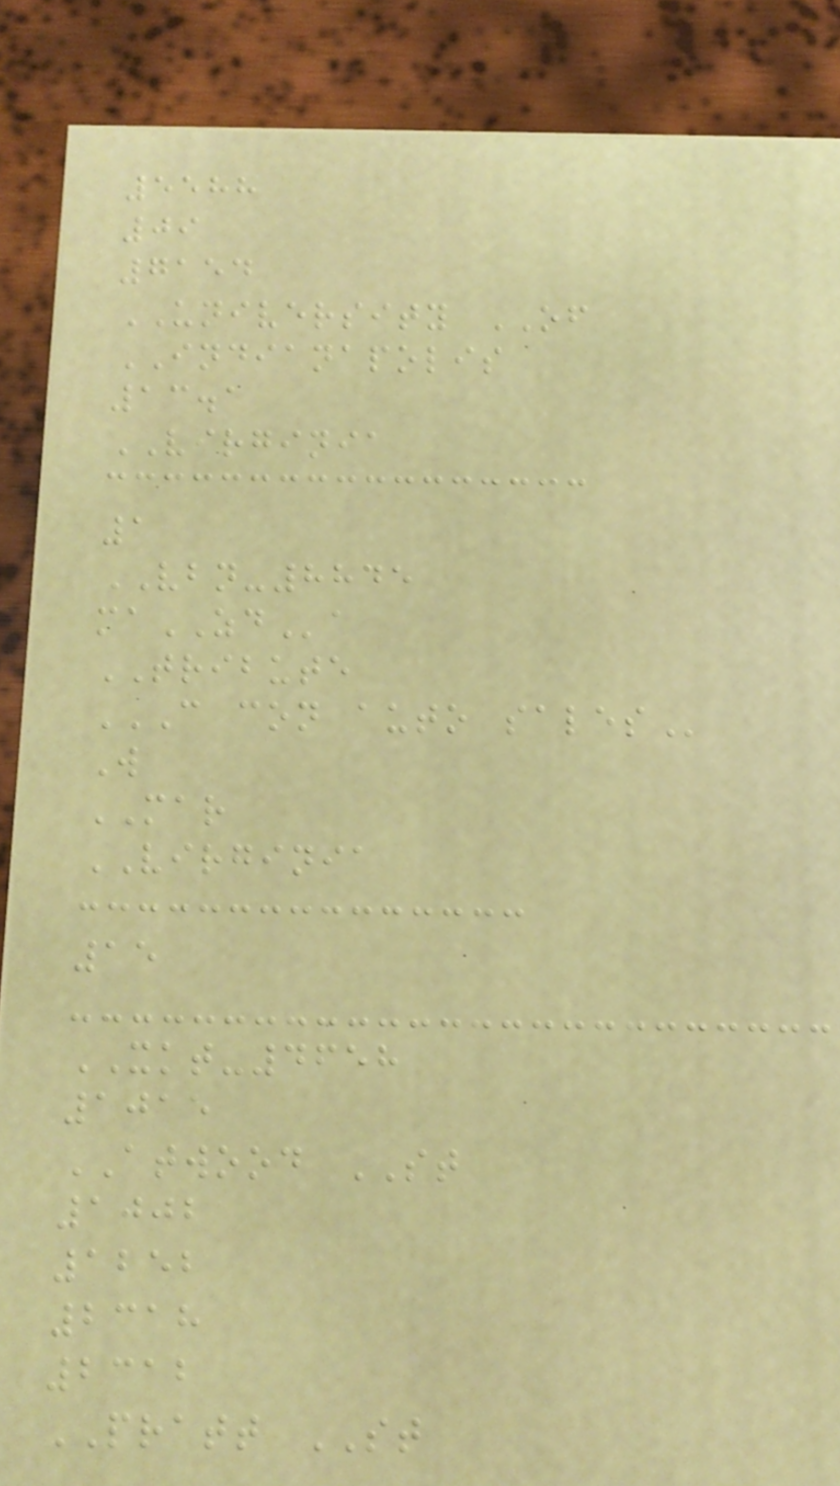5588
09
7154
UNIVERSITY OF
INDIANAPOLIS
13.1
VIRGINIA
1
VBN-8845
maZDa
TRIBUTE
C CON AUTO SALES
W
MAR
VIRGINIA
15
XKT-4658
1015
ATWOOD ST
1002
1252
2318
2312
PRATT ST
